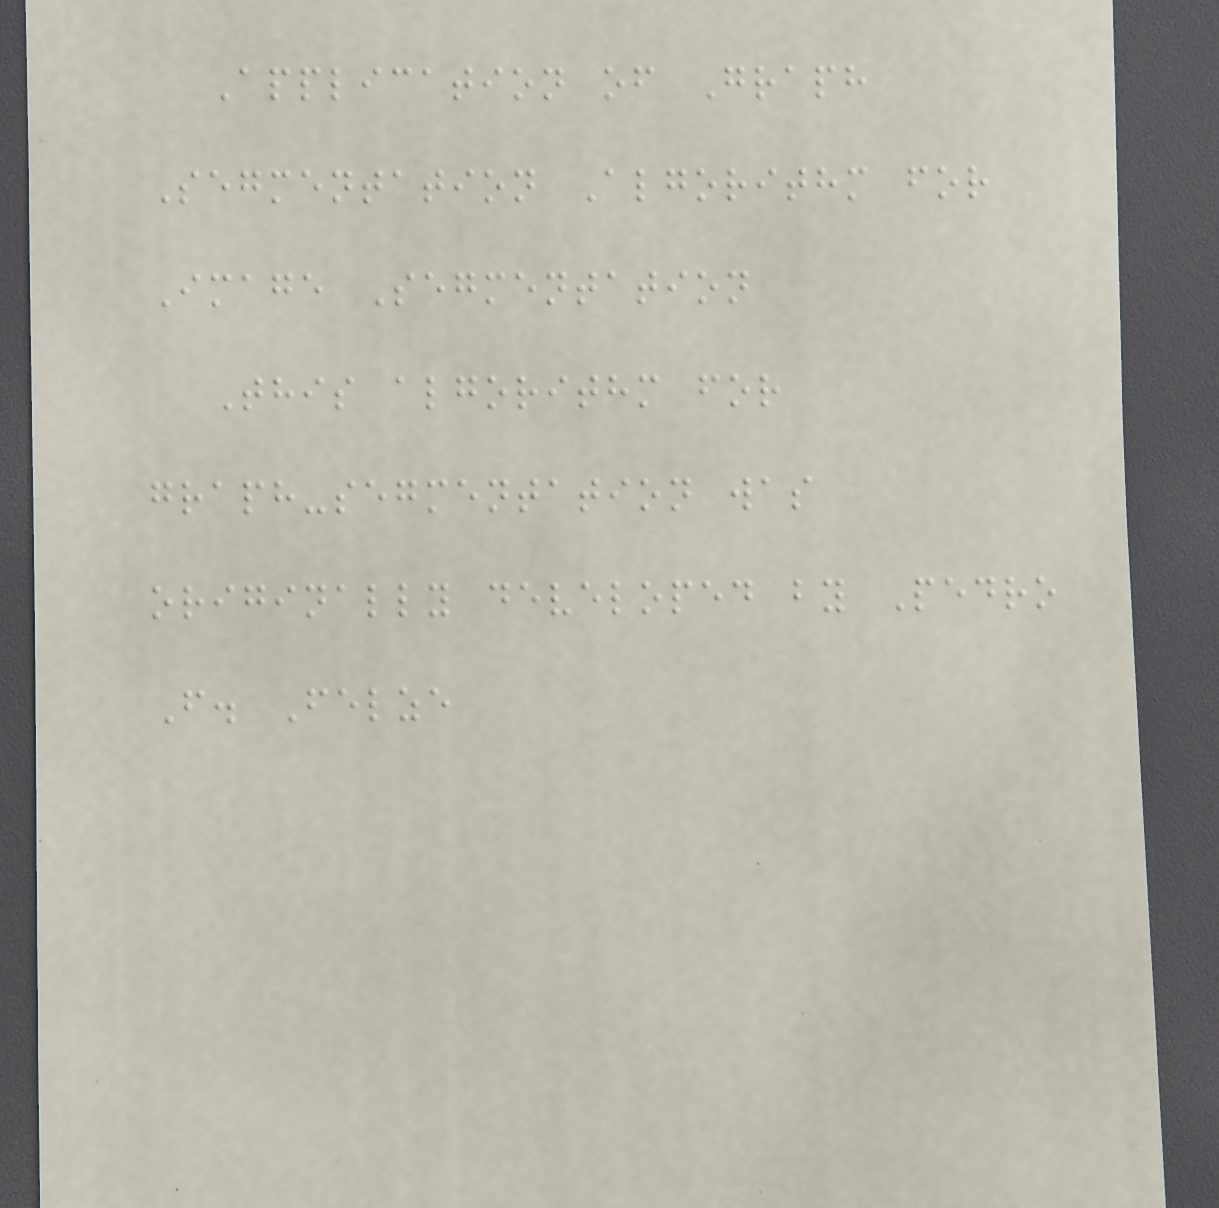Application of Graph
Segmentation Algorithm for
Image Segmentation
This algorithm for
graph-segmentation was
originally developed by Pedro
F. Felze
